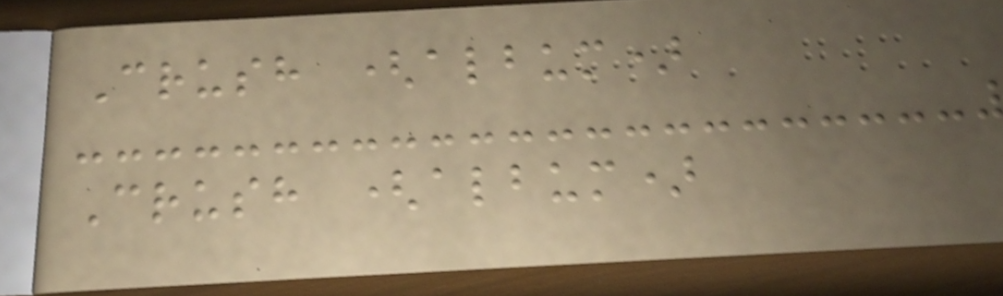Crush (album)
Crush (album)
